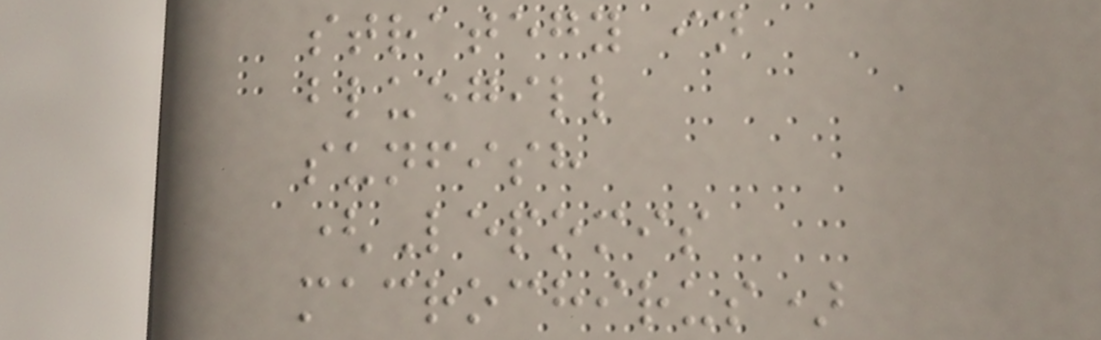strategy in
bluegill
sunfish
(Lepomis
macrochirus)
